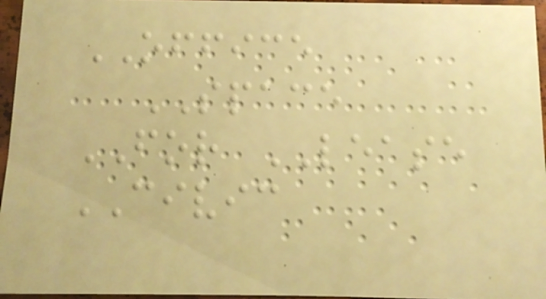OFFICE
SPACE
FOR LEASE
CIVIC
